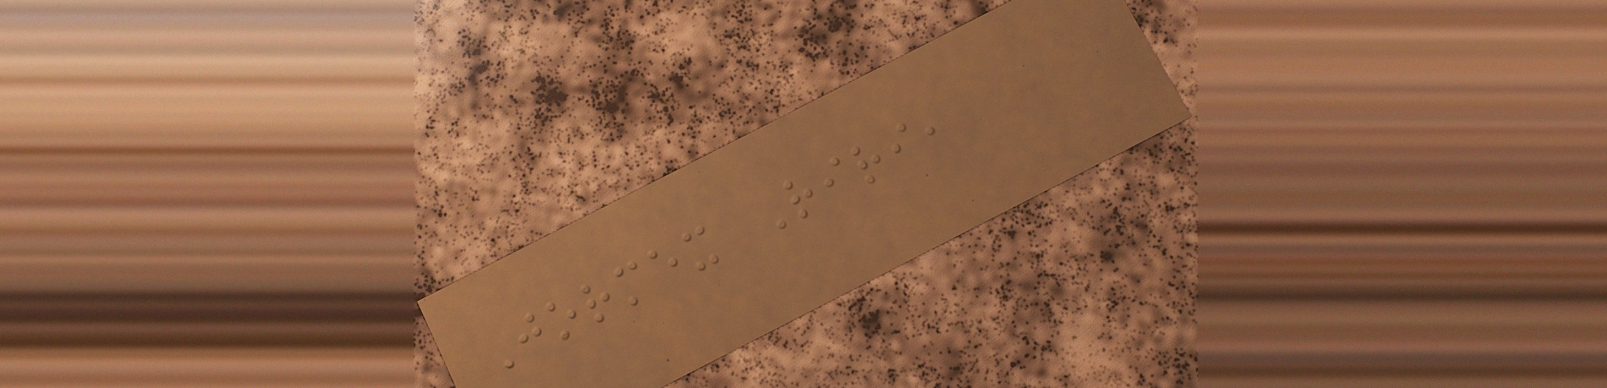Jormex Riri,
